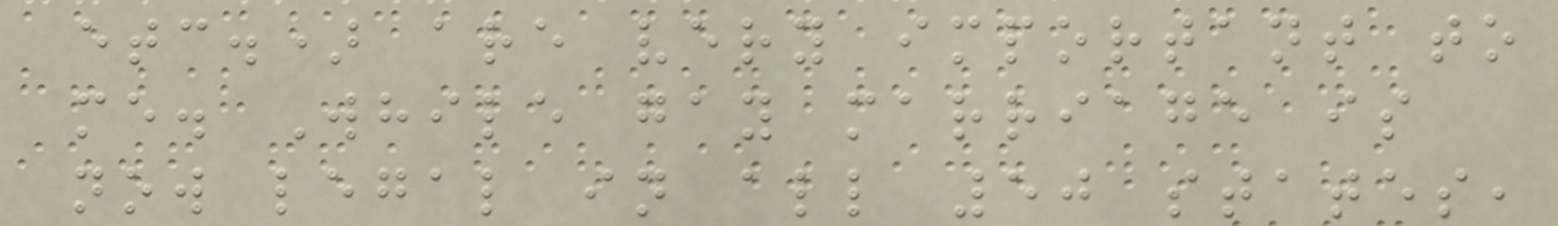etc.) are very important to
me. While gay marriage is
now legal in all 50 states,
